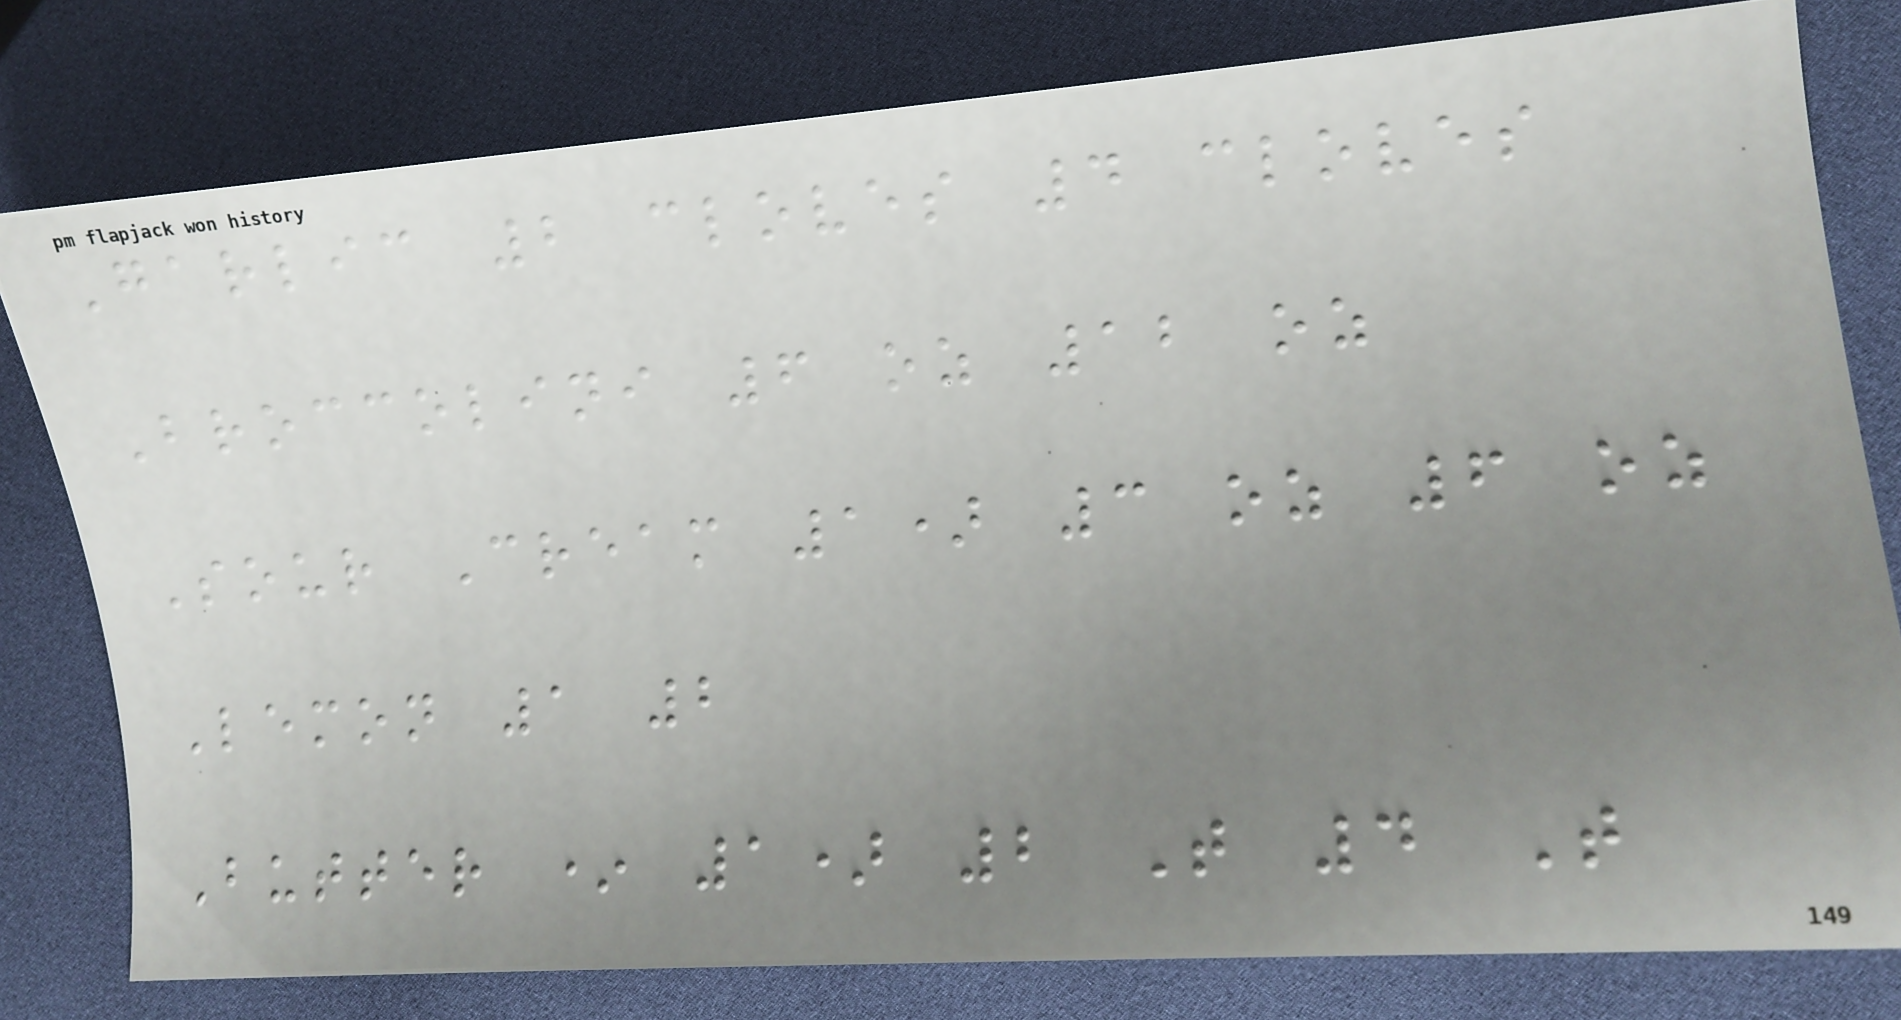Garlic 2 cloves 4 cloves
Broccolini 6 oz 12 oz
Sour Cream 1) 3 oz 6 oz
Lemon 1 2
Butter * 1) 2 T 4 T
